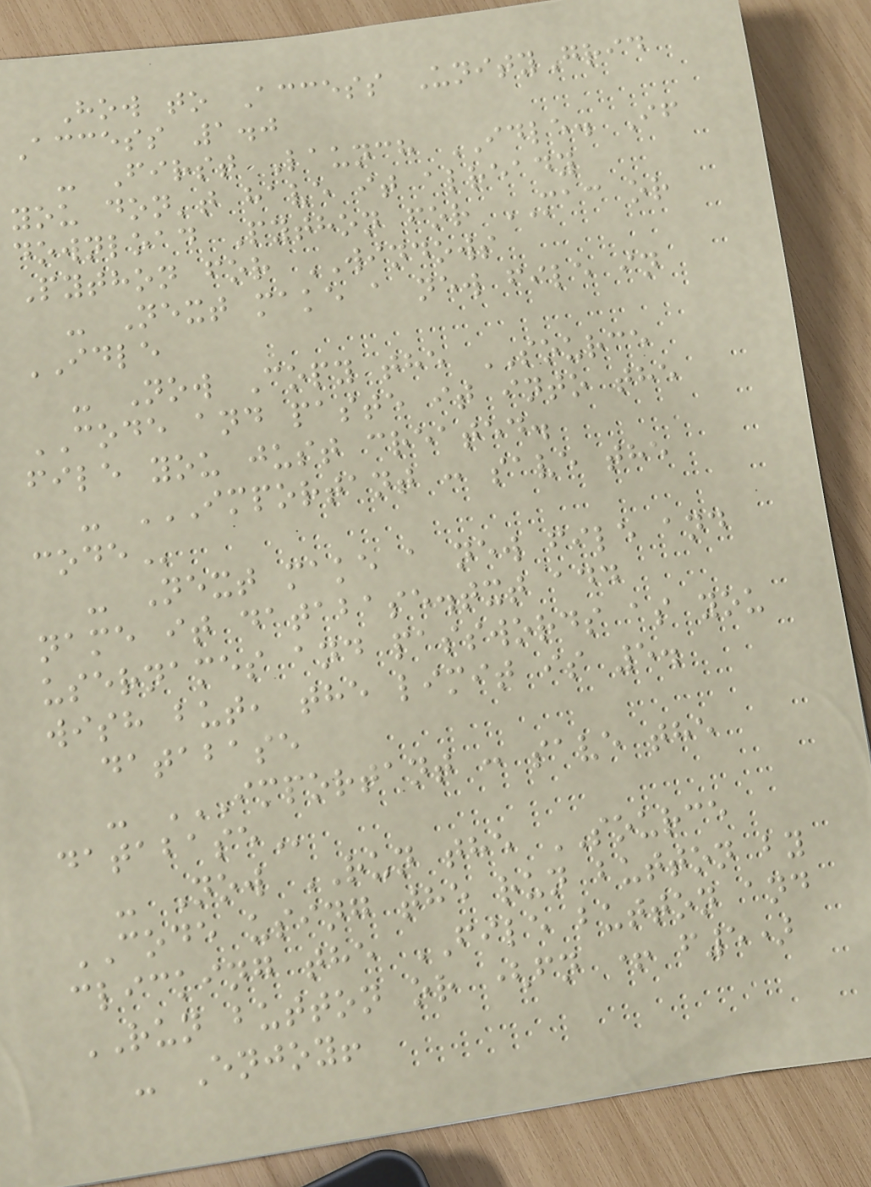How to Access UnityGrid
Access 1.0
- First Launch IDLE. If
you don't have it already
download Python for MAC or
Python for WINDOWS
- Next make a new file in
IDLE
- Now Copy the SOURCE
CODE and paste it into the
file you just created.
- IMPORTANT : SAVE THE
CODE
- Next make a new file and
name it database.txt add
usernames and passwords as you
wish but, the limit is 5.
database
- IMPORTANT : SAVE THE
DATABASE
- Now RUN the SOURCE
CODE using the run button by
clicking the FILE button and
RUN button or (fn + f5)
- Enjoy!
